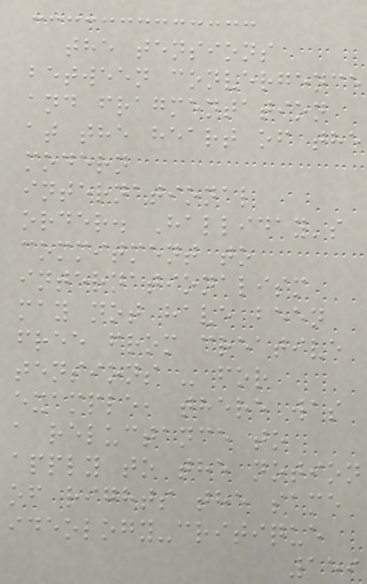the tensions
between convergence
and fragmentation
at the heart of the
modern
international
order. Halliday's
commitment to
internationalism
may not have been
free from creative
tensions - for
example, there was
a reluctance to
apply to the notion
of rights the same
ideology-critique
159
